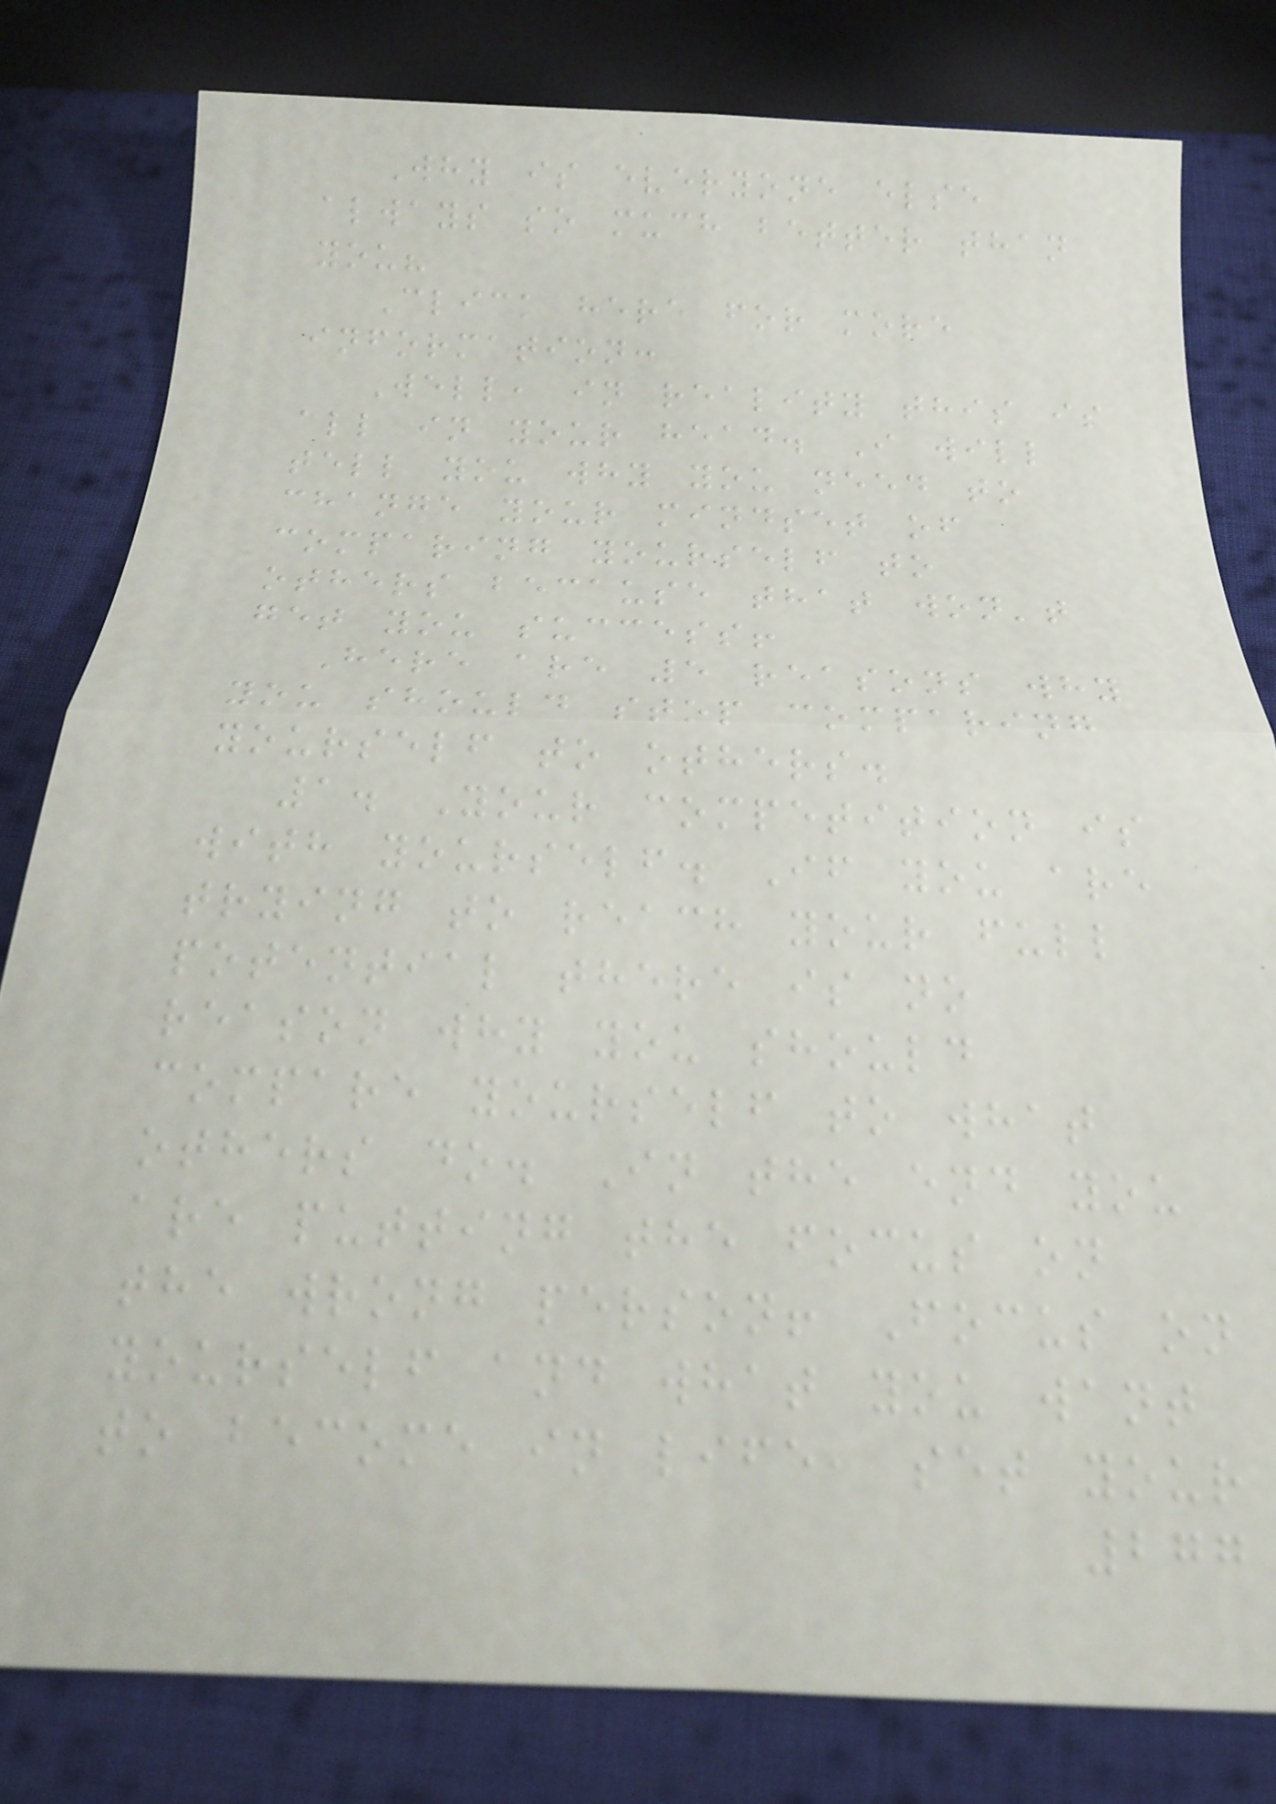Why is everyone else
always so much better than
you?
Click here for more
information:
Well, in reality this is
all in your head. I will
tell you why you need to
change your mindset of
comparing yourself to
others because that won't
get you success!
Here are 5 reasons why
you should stop comparing
yourself to others.
1. Your competition is
with yourself. If you are
trying to reach your full
potential there is no
reason why you should
compare yourself to what
others do. In the end you
are putting the focus on
the wrong person! Focus on
yourself and what you want
to become in life, set your
277
